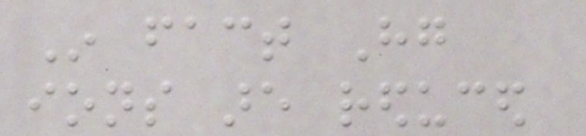In fact Hg
ions are reduced
